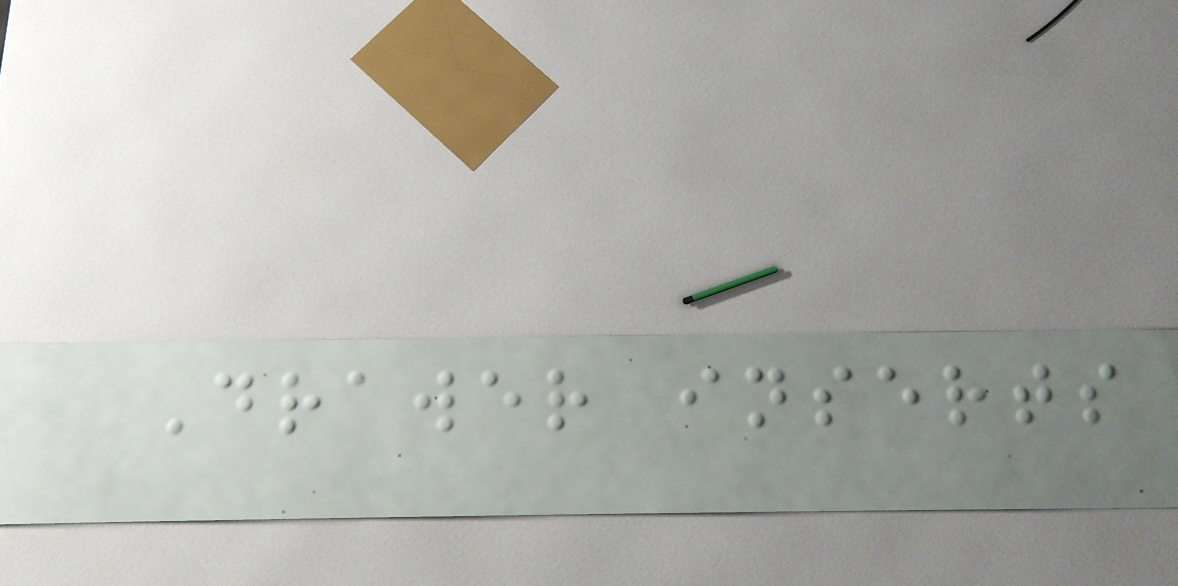Drawer inserts
